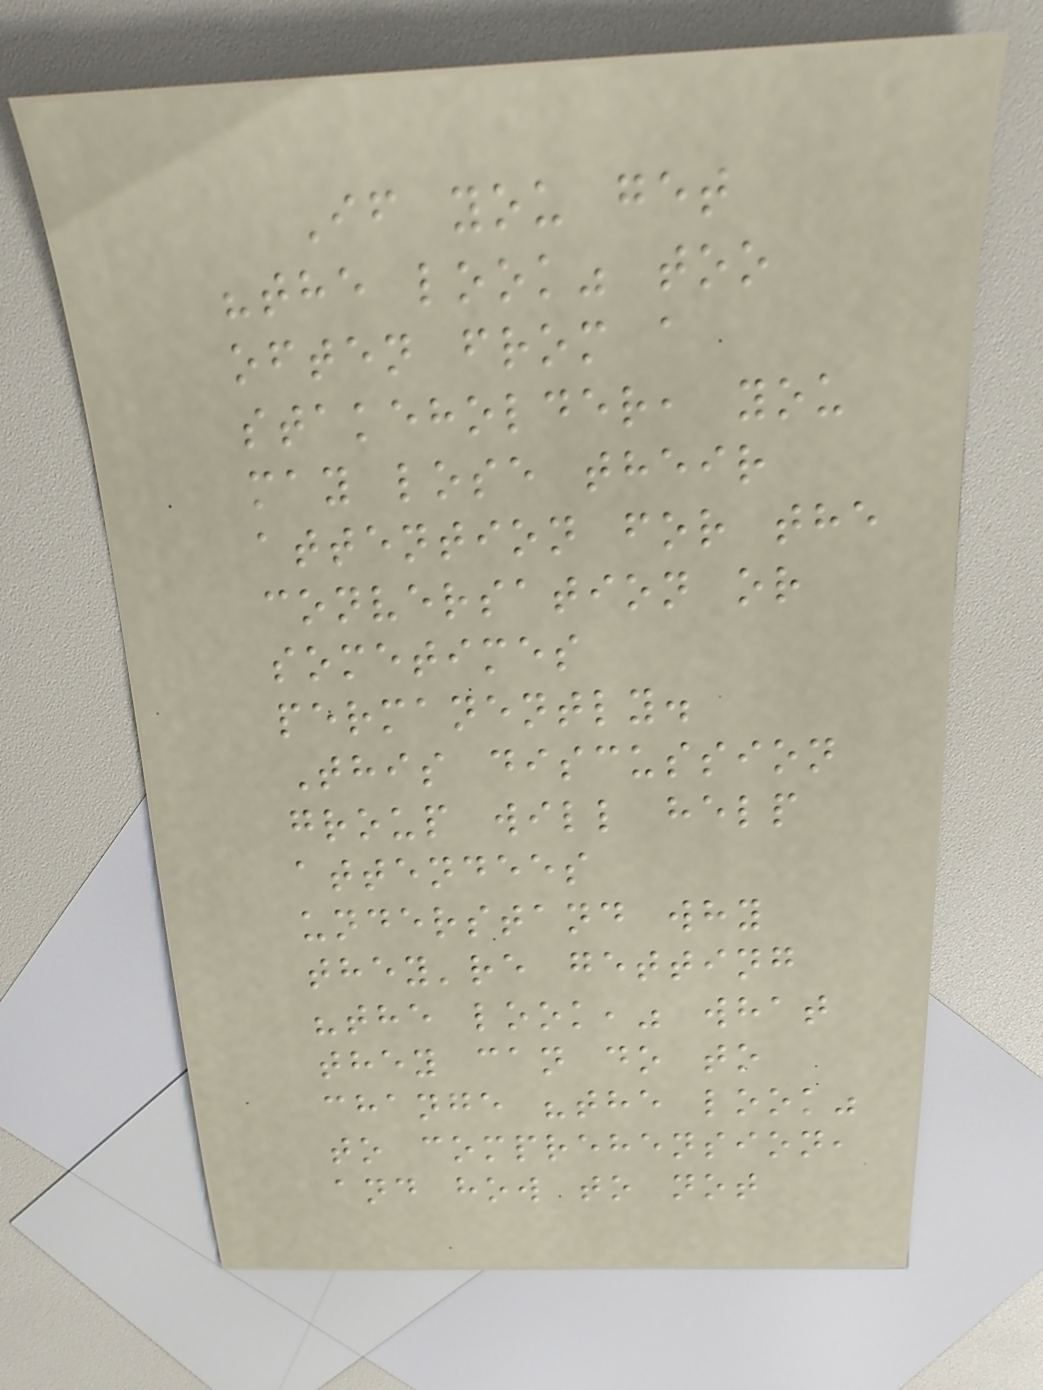If you get
"the look" too
often from a
stakeholder, you
may lose their
attention for the
conversation or
sometimes
permanently.
This discussion
group will help
attendees
understand why
they're getting
"the look," what
they can do to
change "the look"
to comprehension,
and how to not
